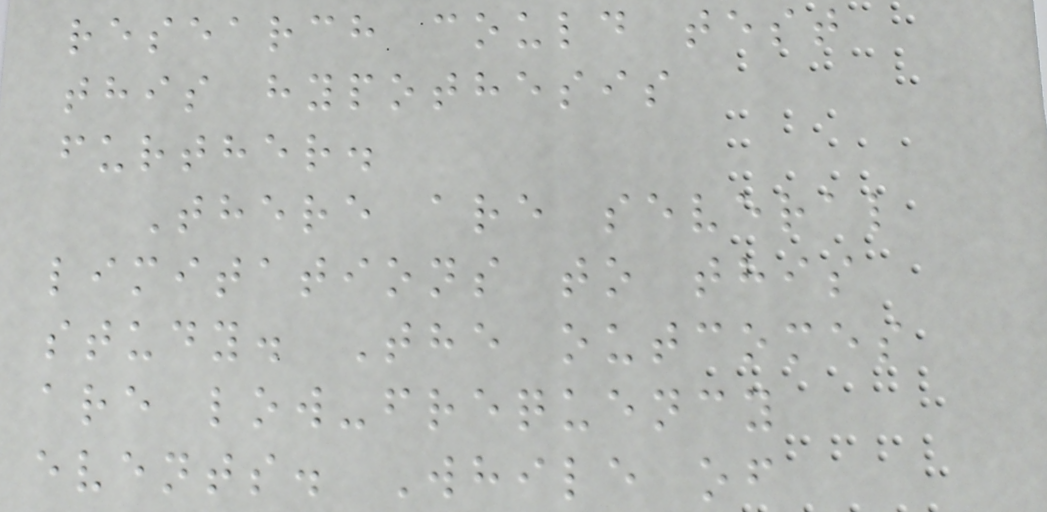research could test
this hypothesis
further.
There are several
limitations to this
study. The outcomes
are low-frequency
events. While of
